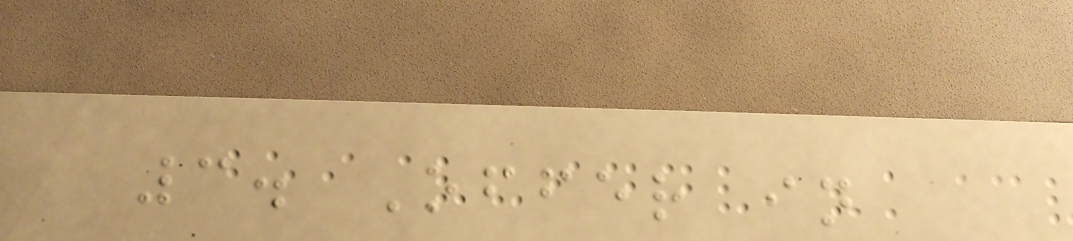3. Offer in
